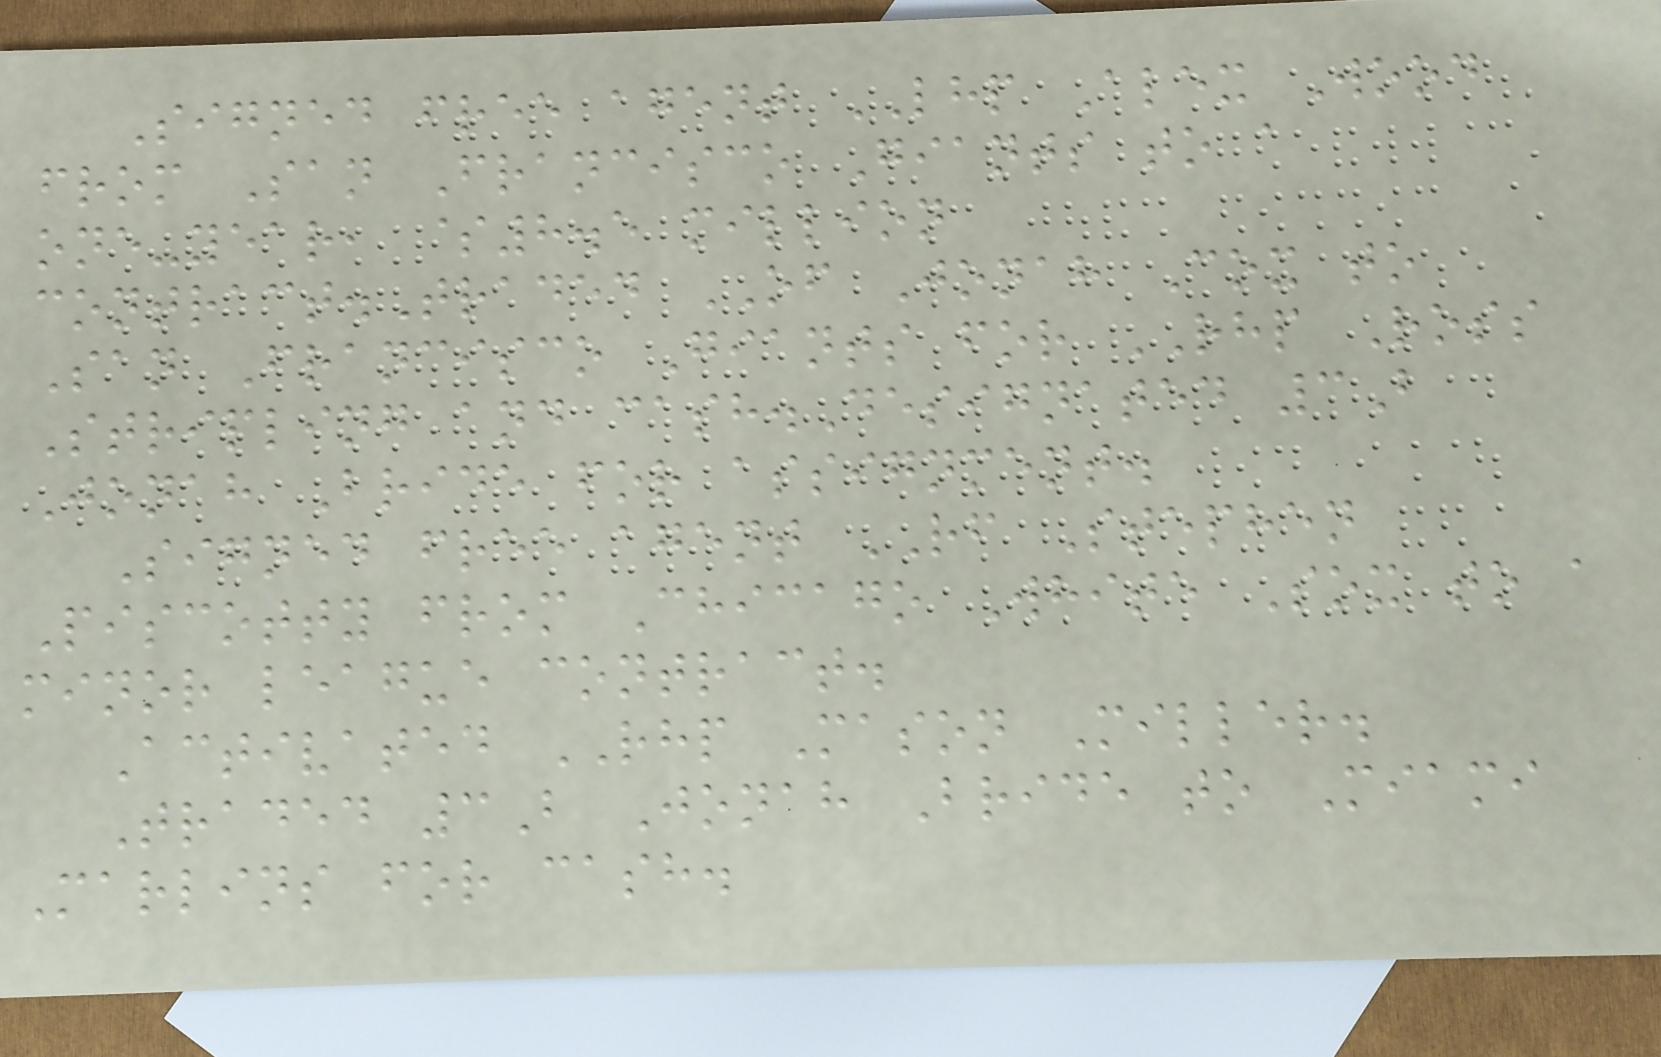Signed free agent LHP Alex Wood
from San Francisco Giants to a
one-year, $8.5 million
contract.Traded OF Jonah Cox to
San Francisco Giants for RHP Ross
Stripling and cash.Designated 3B
Jonah Bride for assignment.
Signed free agent RF Stephen
Piscotty from Chicago White Sox to a
minor league contract.
Activated RHP Mason Miller.
Traded 3B Jonah Bride to Miami
Marlins for cash.
